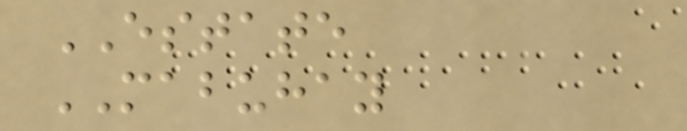ESTATE
MABUHAY
